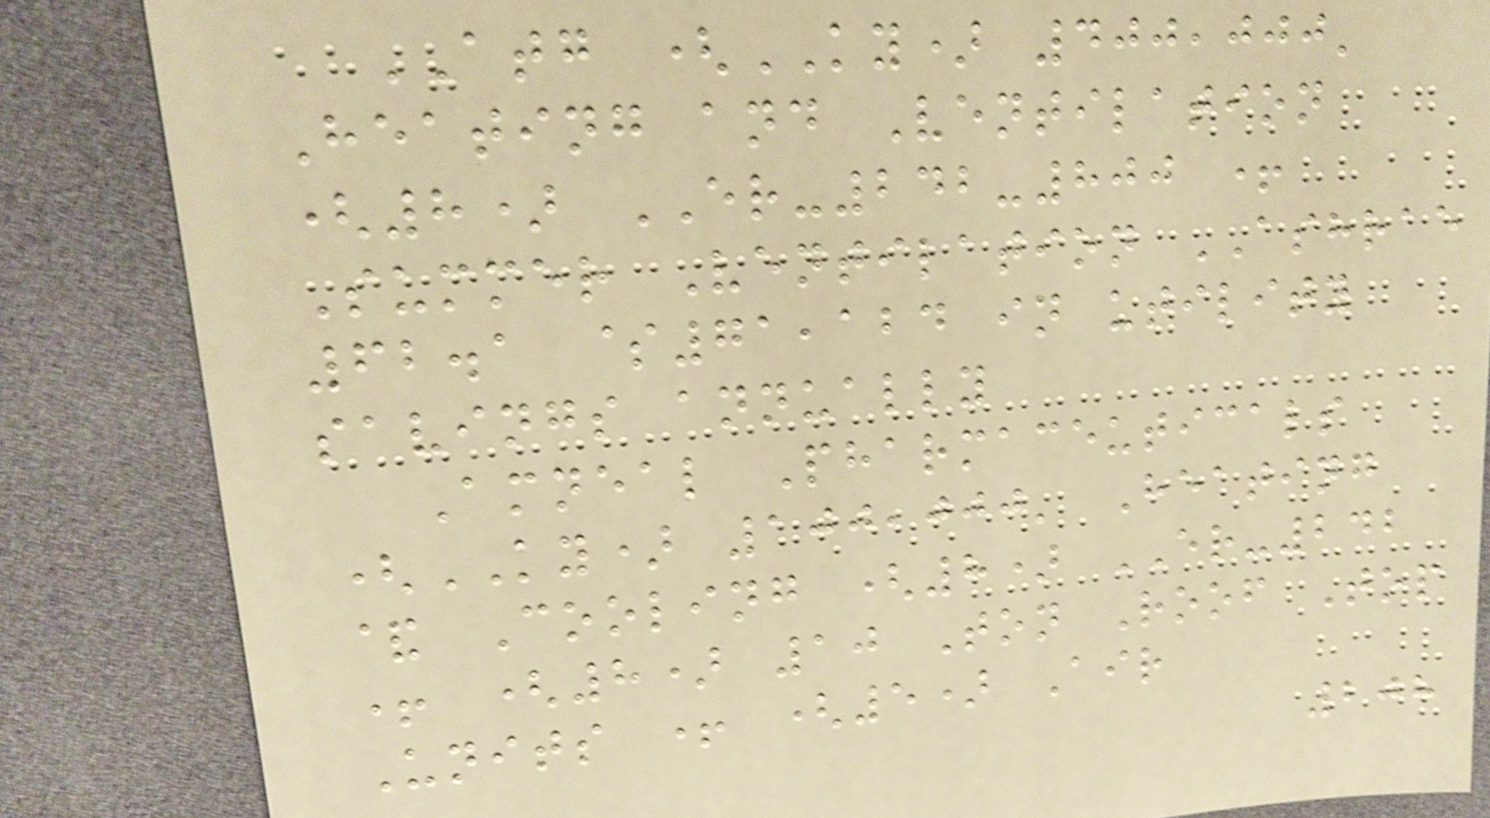ATG (KY) 400,000'
Heating and Ventilation
(8) ER-242-800 +
Summer Ventilation ASHRAE
62.1 $71,124 in utility
savings annually
Amneal Pharmaceuticals
(KY) 100,000' Heating
& Cooling (8) ER-242
+ (8) 10 Ton Roof Top
Units + (5) Air
208
